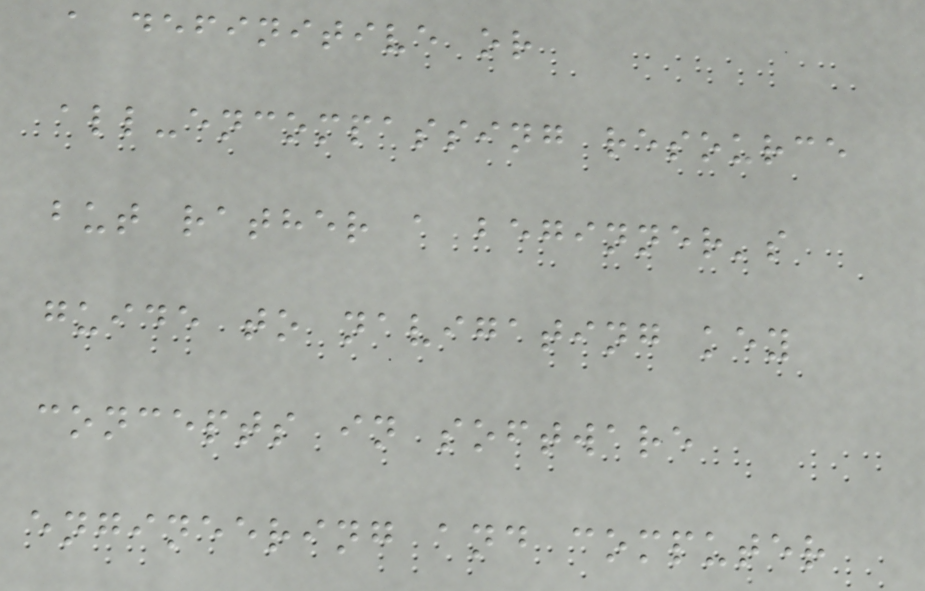a definitive or
all-encompassing resource
but rather a beginner's
guide to navigating key
concepts in software
engineering and computer
